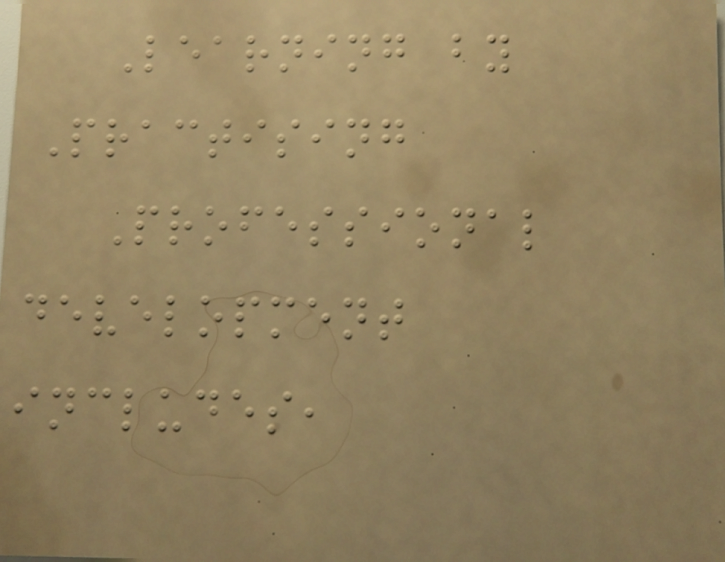Learning by
Practising
Professional
development
includes,
